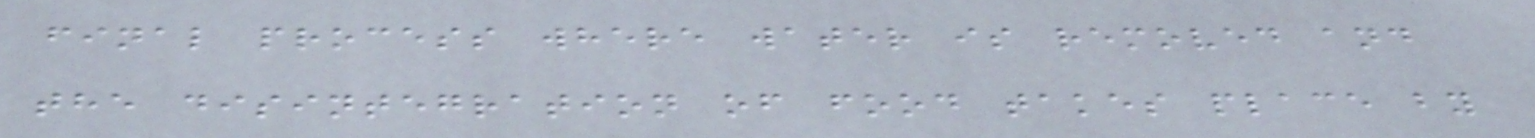final process where water is removed and
the disintegration of food takes place by
